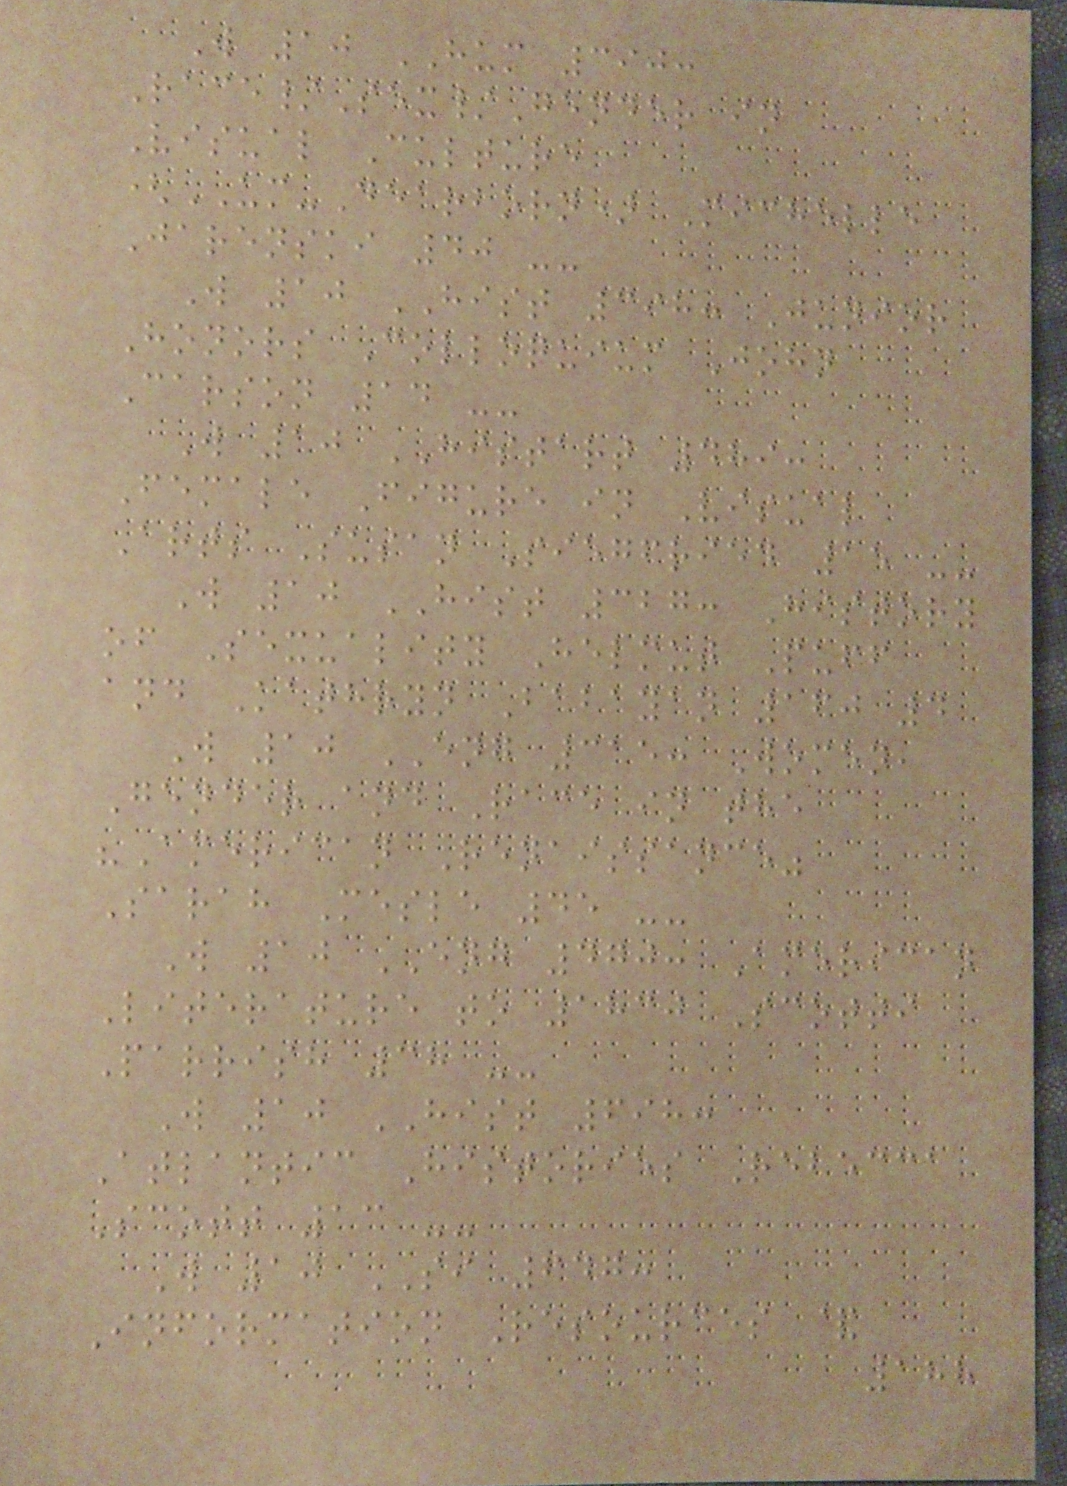W 10 HUM 390:
Race/Sex/Gender in
Visual Culture
(UM-Dearborn) Michelle
Jarenski 40 --
W 10 HIST 398: Junior
Honors Colloquium John
Carson 14 --
W 10 HISTART 489:
Female Figure in Visual
Arts Susan Siegfried 15 --
W 10 HIST 327: History
of Sexuality Helmut Puff
and Kathryn Babayan 160 4
W 10 ENG 315: Women,
Gender and Race in the
"American Renaissance"
Sarah Mesle 45 --
W 10 ENG 470: American
Literature to 1830 Scotti
Parrish 38 --
W 10 HIST 698:
Atlantic Histories Rebecca
Scott 13 --
W 10 SI 647:
Information Resources &
188
